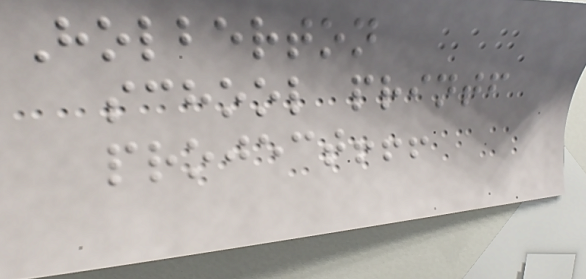Holberton
school printf
project!!!
